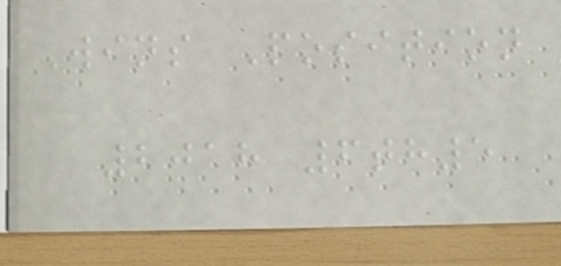Wins Position
2018 6th5
